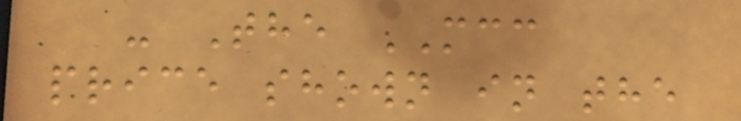- The MCC
price shown in the
